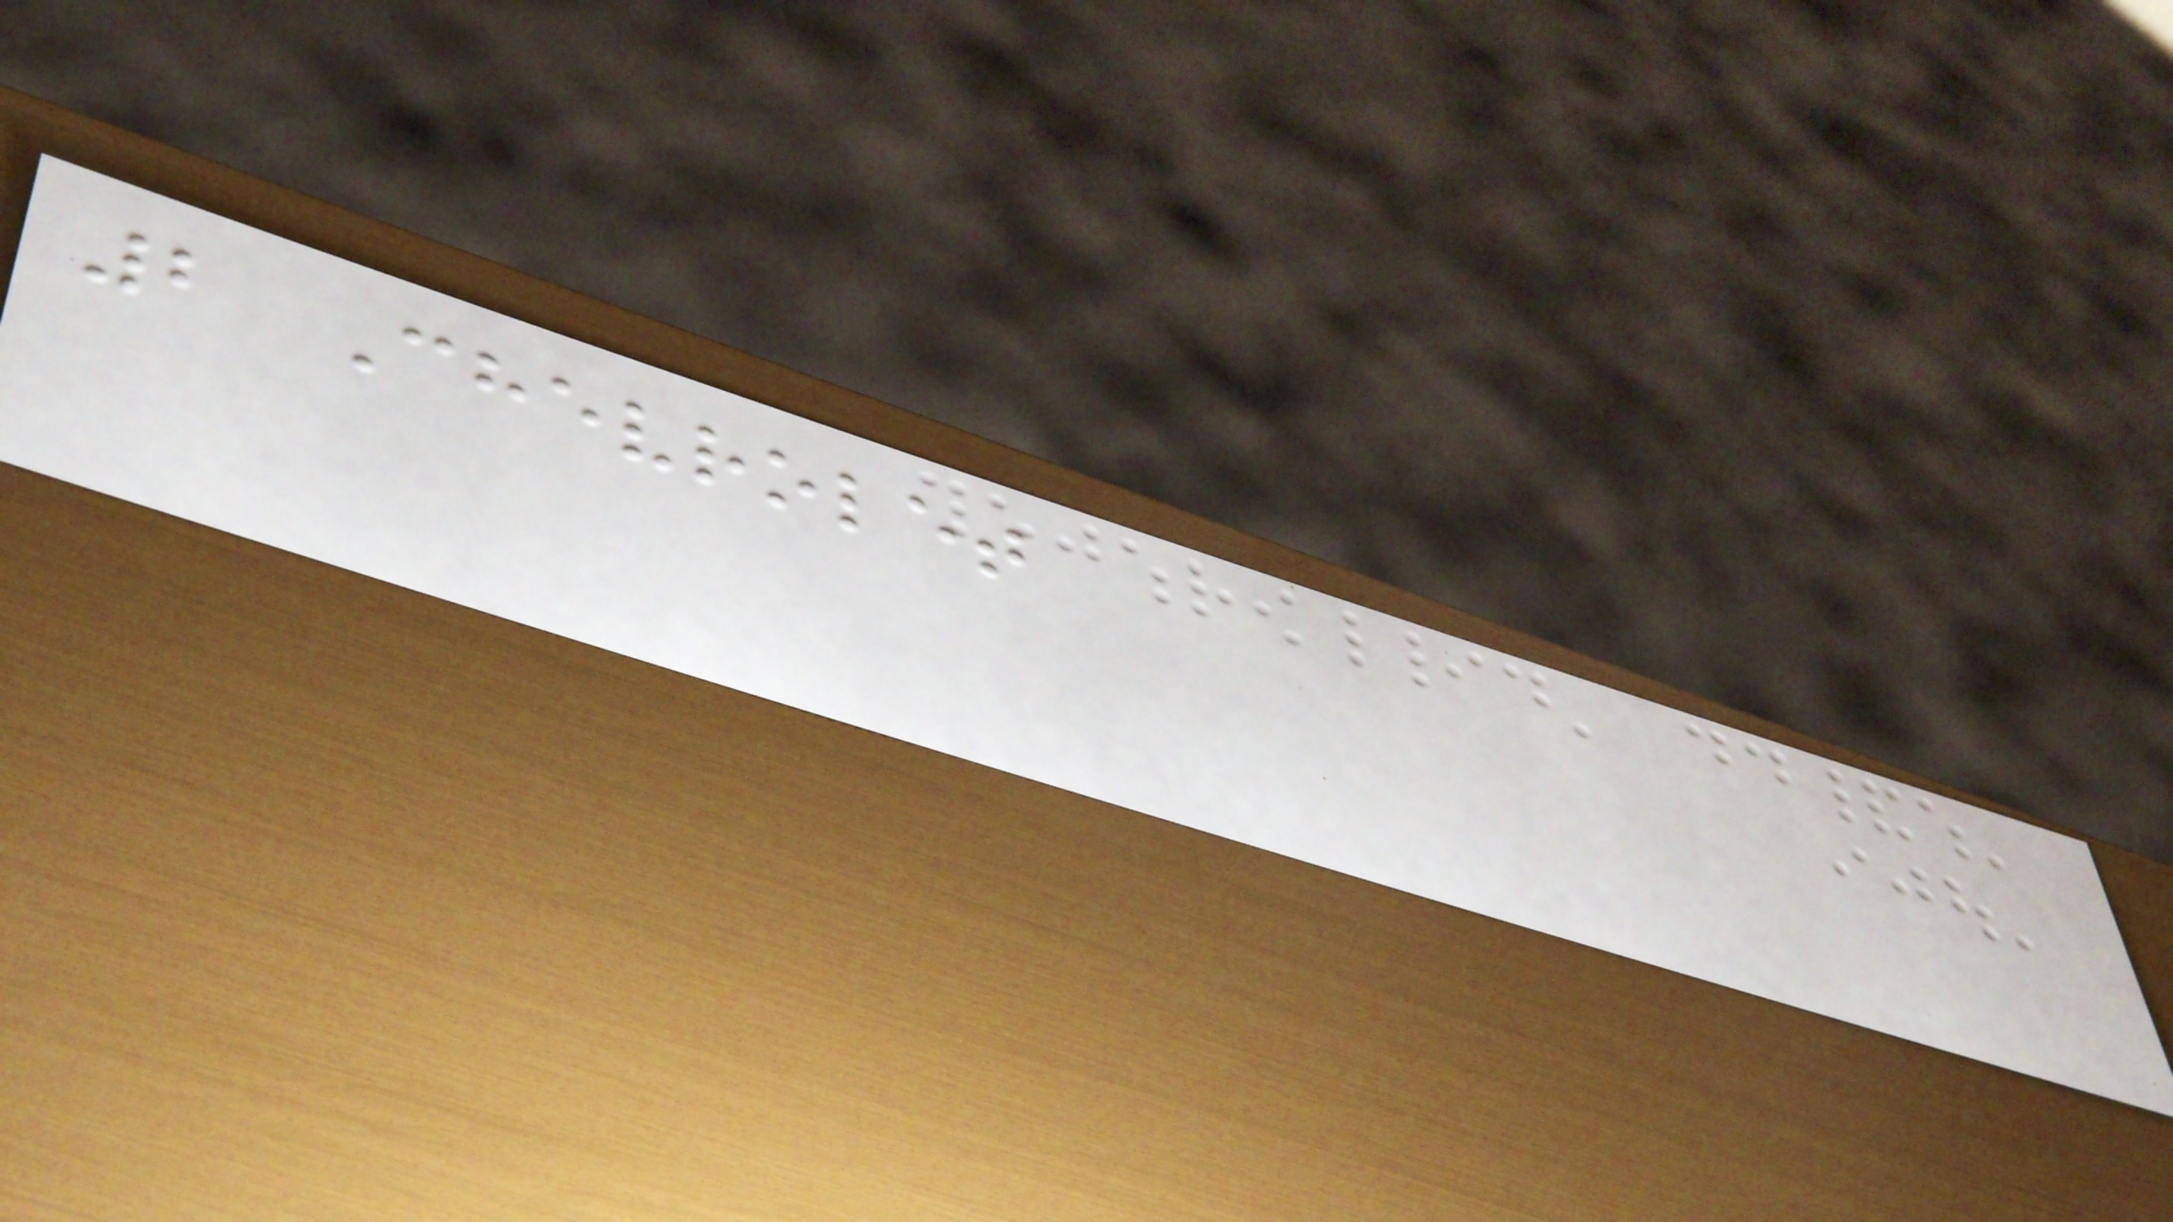2 Chevrolet
